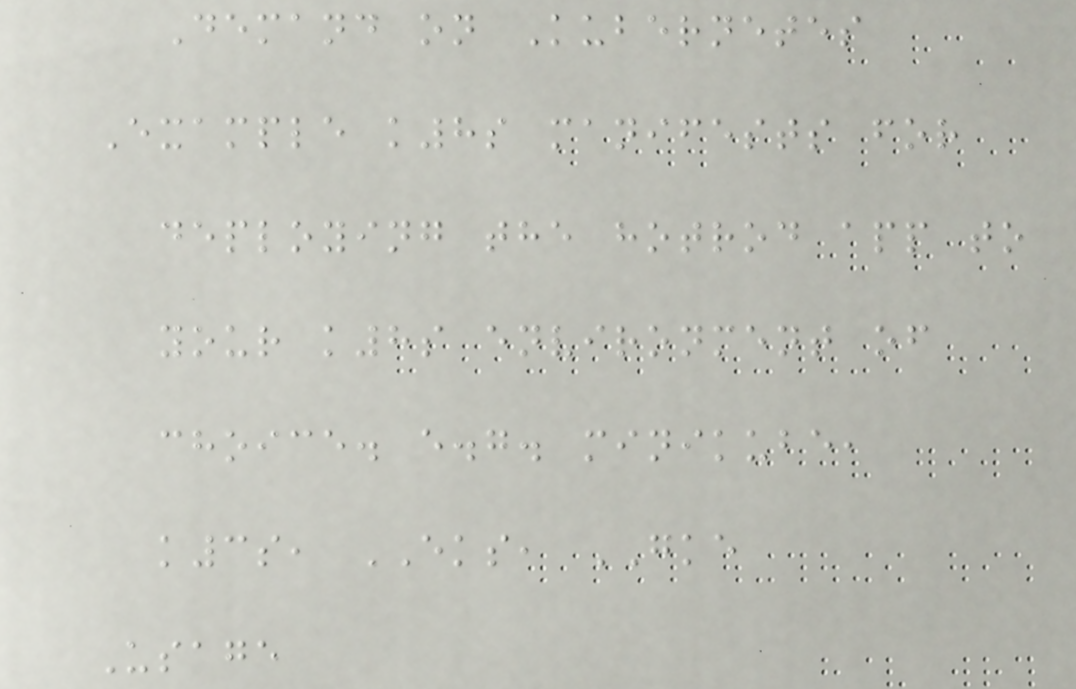Demand on Kubernetes
Example k8s manifests for
deploying the hotrod app to
your k8s environment of
choice. e.g. minikube,
k3s, EKS, GKE
Usage
